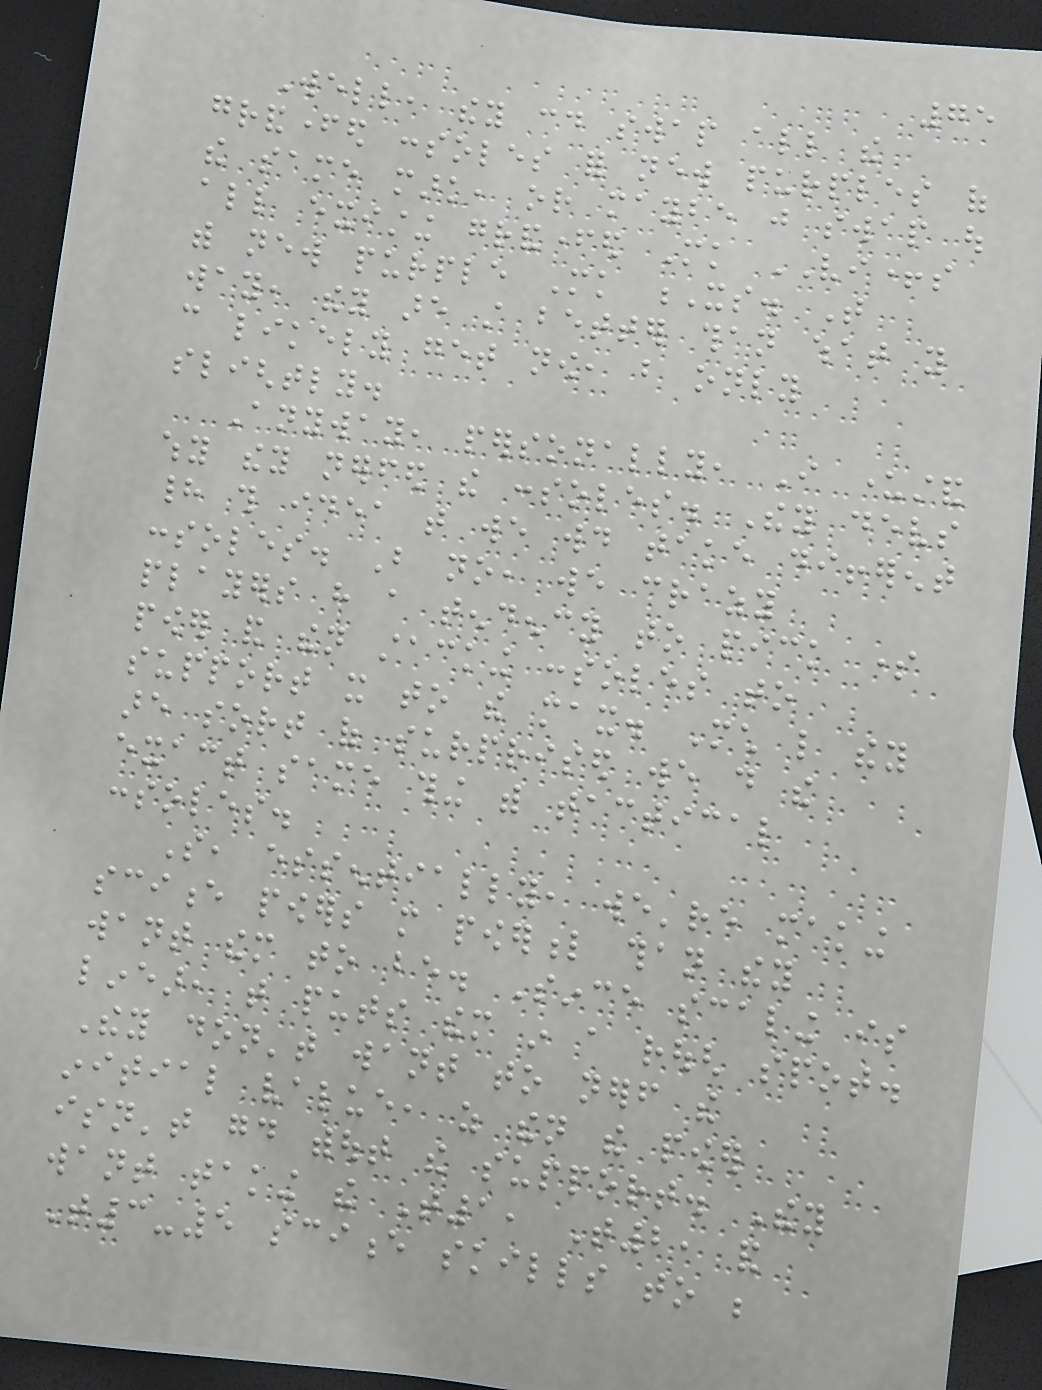75
Well, they could swap all the
grandfathered consoles for new purples of
the same mark, or maybe just swap out
all existing grandfathered Mk VI+s
with new purple Mk Xs. That
way, they are still better than what you
can likely get now, but only
slightly.
Anyway, personally, I understand
why they nerfed the consoles. They devs
had this idea that we would take different
consoles. But no, we crazy
players have a tendency to pick some
power and then stacking consoles to
support it to the max. Much like they
are sort of surprised we do the
exact same thing with tactical
consoles.
So, essentially, we're making
science powers more powerful than they
want them to be. Since scaling is
linear, that puts them in a rough spot.
They don't want to nerf the
initial value, as then the power
isn't good without the support. They
want taking the T1, T2, and
T3-5 science skills to be
